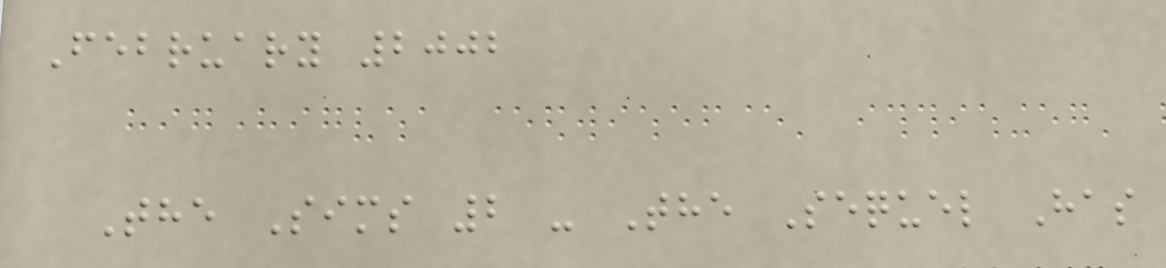February 2002
The Sims 2 - The Sequel Has
